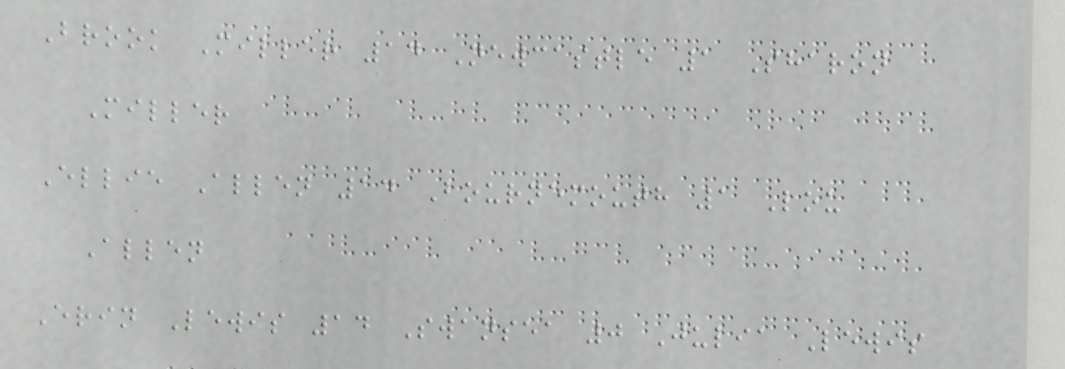Brook Miller 14 Newcastle 1 Sharon
Miller
Ellie Allen 14 Bournemouth 1 Lou
Allen
Erin Lewis 14 Swansea 0 Julia Lewis
